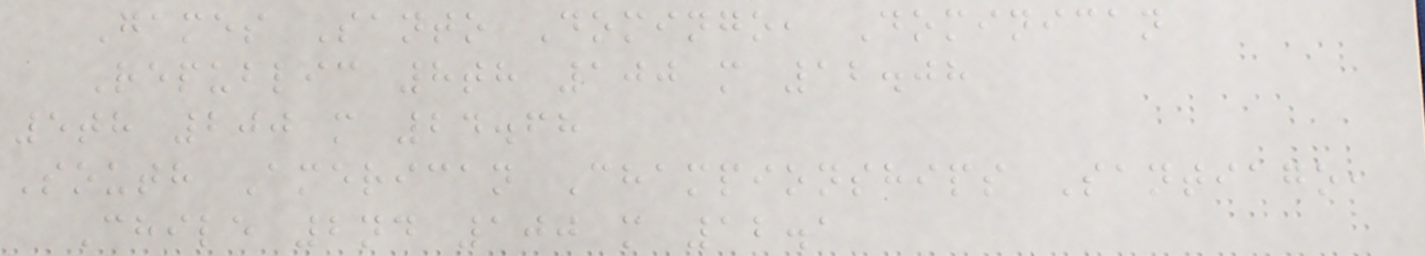Games Santo Domingo, Dominican
Republic 8th 100 m 12.08
5th 200 m 24.68
South American Championships Santiago,
Chile 2nd 100 m 12.1
